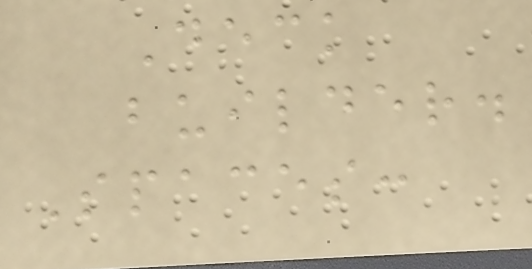Deck
builder.
Spaces:
